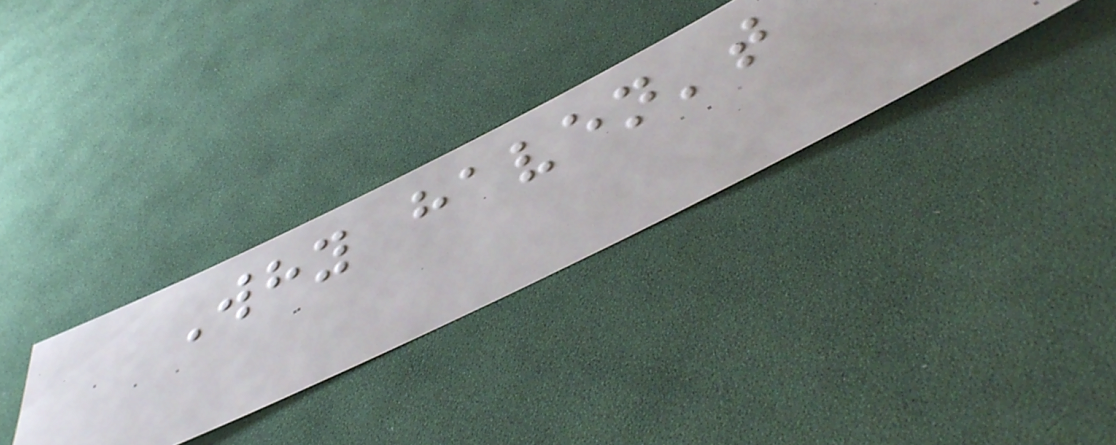Why haven't
